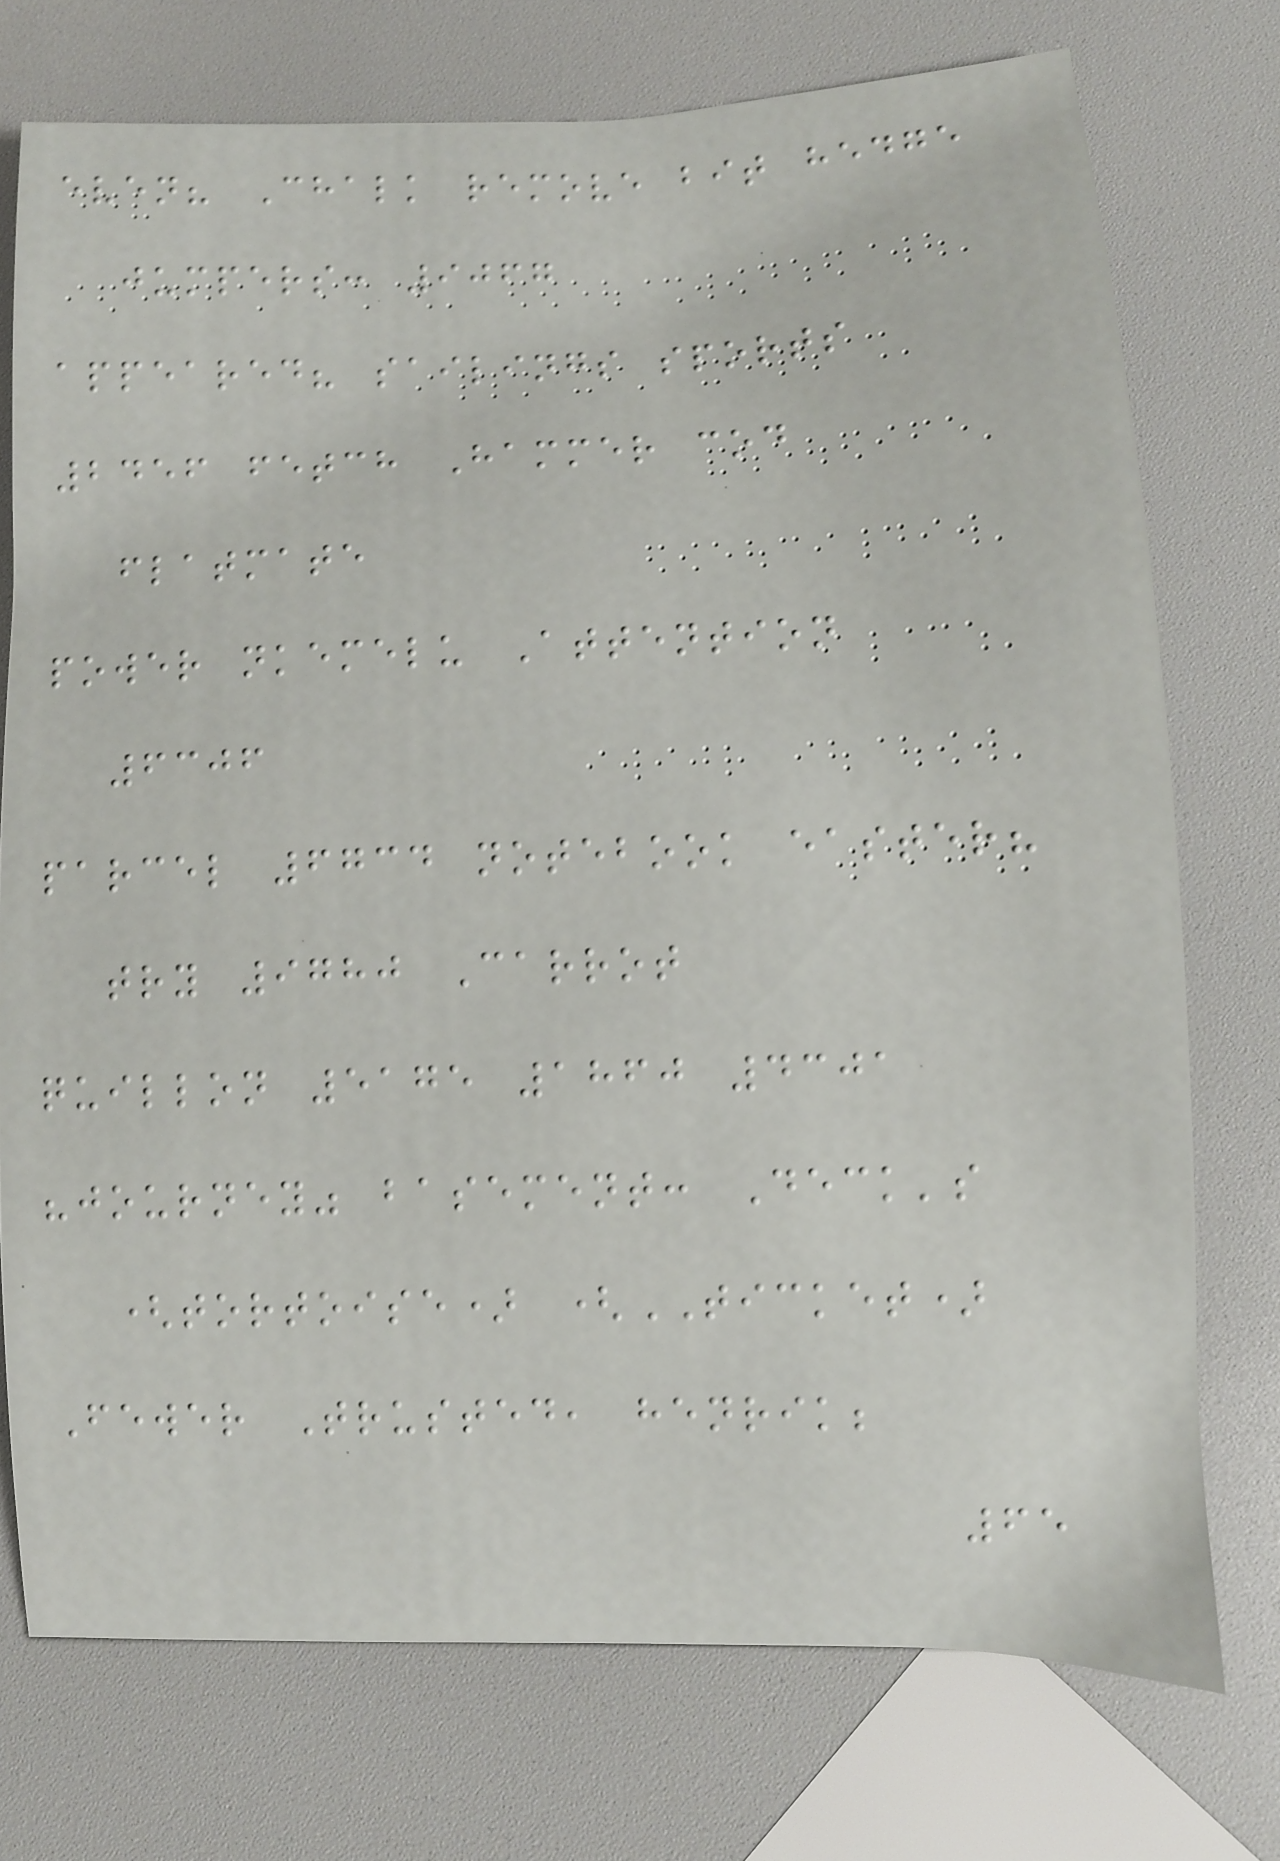even? Chalk remove bit hedge
jumpers: 9067
appeared? sailings sports
2456 fetch Hammer cod
flatmate
power nkemelu Attention
6306
parcel 6734 notebook easter?
try 9780 Carrot
quillon 5175 1860 4301
"journey" basement: Deck's
(tortoise) (TICKET)
Fewer Trusted, henrik;
65
